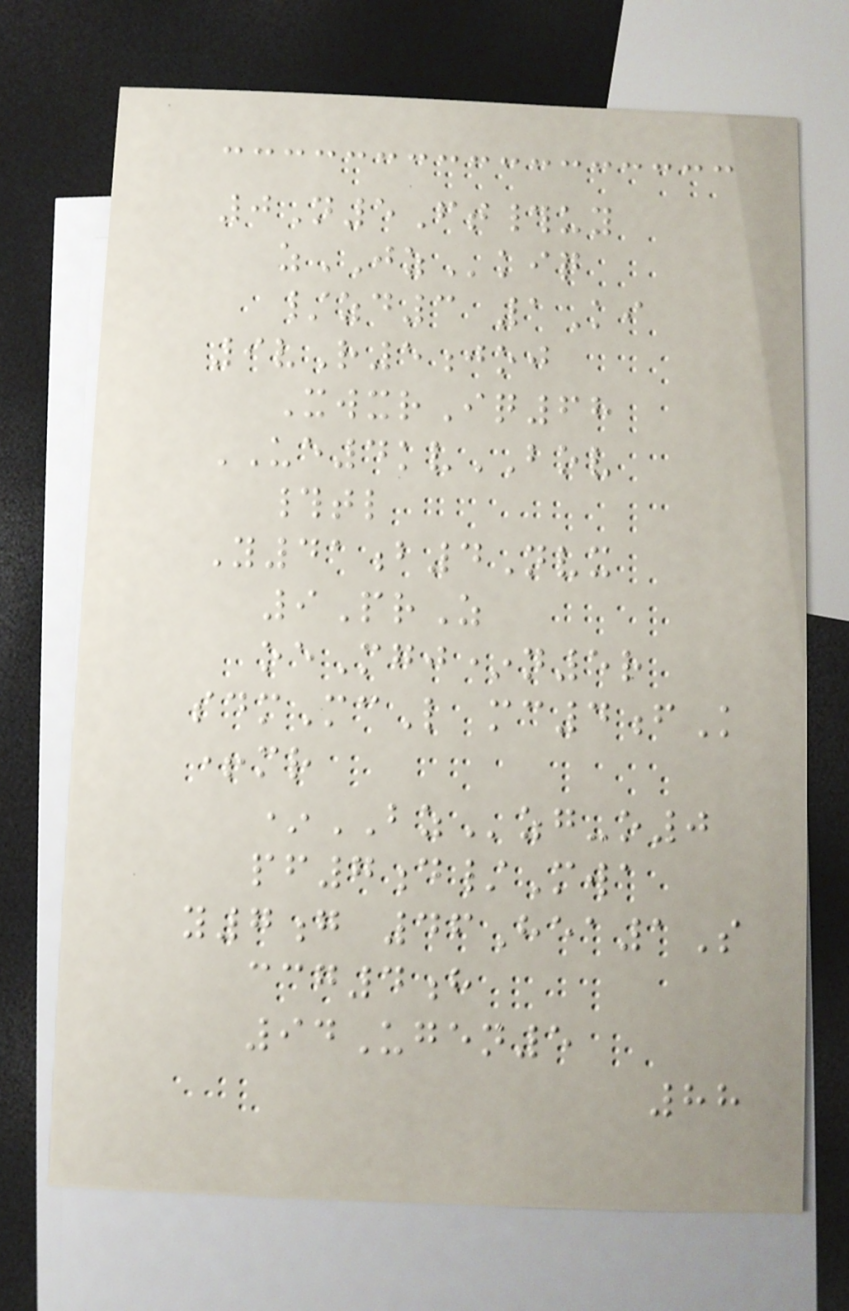0N5Ft#uy
zJZkiq
/zd3 1Ki
9vR5joj
XwxrIq68
UE4kvBOV
#tl
Y41b4Nvx
9PrZ
oeMgj*n5r
sdmMcL mc4fK
+mr
*BZzg-o0
pf7d/Mwa
y7g 46Hea1S
ccg4h
94Ugen5
88
